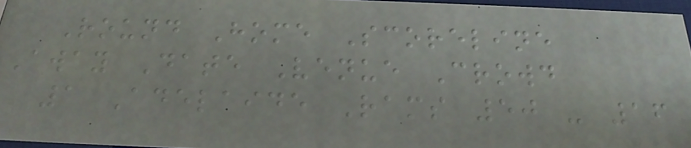Round Home Scoreline
Away Date Venue Crowd
1 Adelaide Rams 50 - 16
